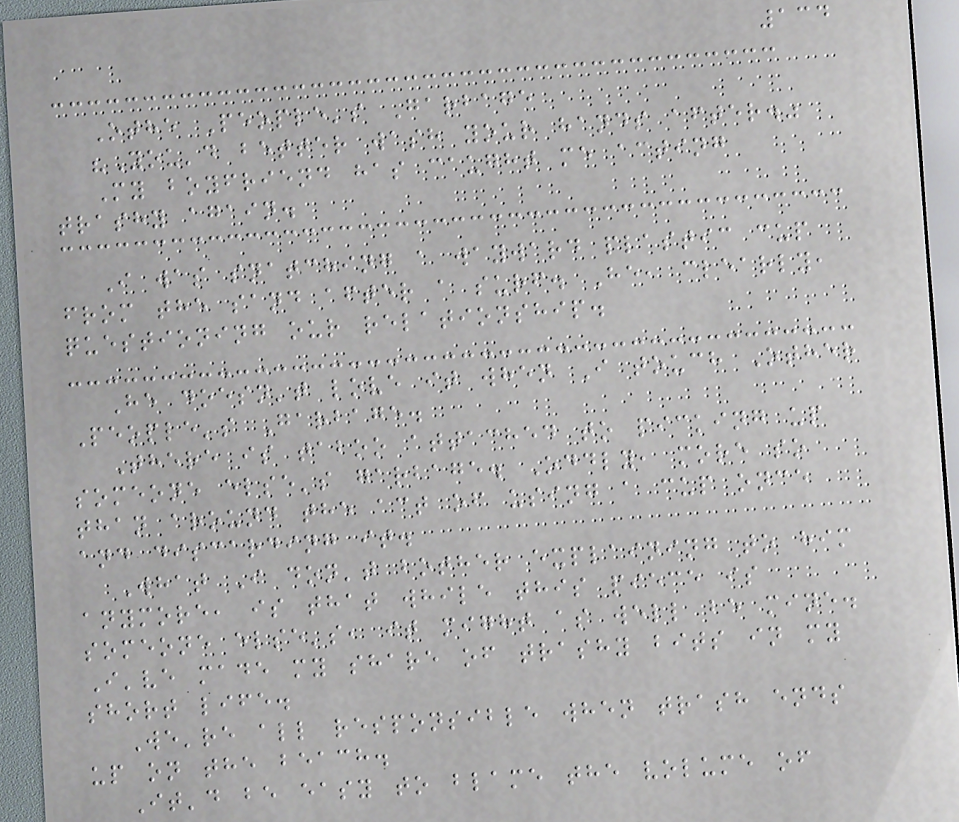134
Othe People's Garbage
"You'd better wash your hands after."
My boyfriend has caught me acting
trashy again.
I was snatching a wayward plastic cup
from the sand after a surf. He, clearly,
questioning our relationship.
He doesn't love it when I touch Other
People's Garbage.
There is taboo attached to picking up
someone else's garbage. Oddly, more so
than around the act of using a cup once
and discarding it.
What I don't bother explaining to him
anymore, is that while this piece is
someone else's, it might as well be mine.
I've made my share of trashy bits in my
short life.
We're all responsible when trash ends
up on the beach.
It'd be easy to blame the volume of
